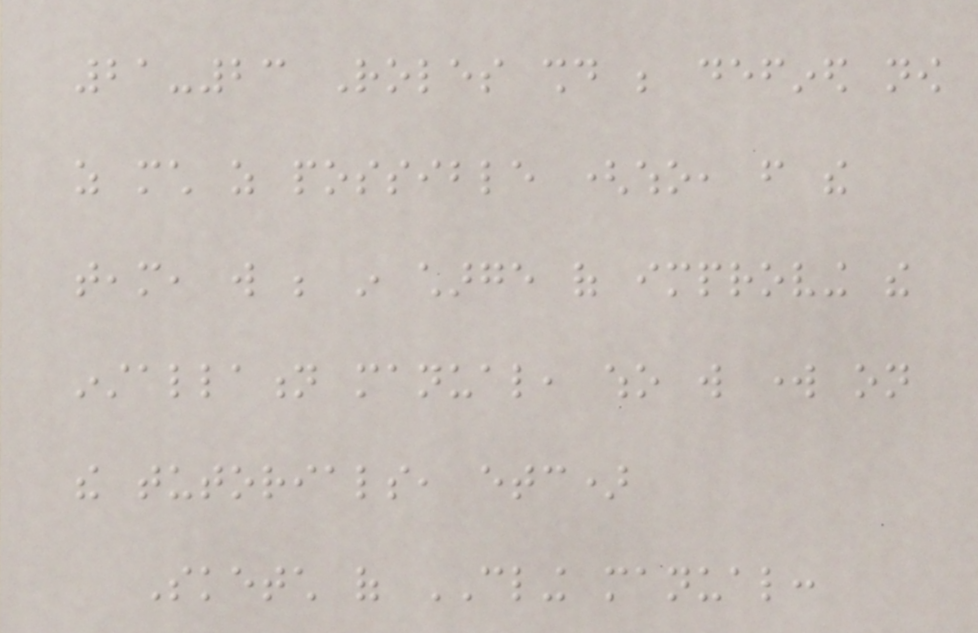21-23 Roles should be defined now
as much as possible (who, from the
team, will be in charge of improving the
installation manual, who will work on
the tutorials, etc)
Sketch of CLING manual:
